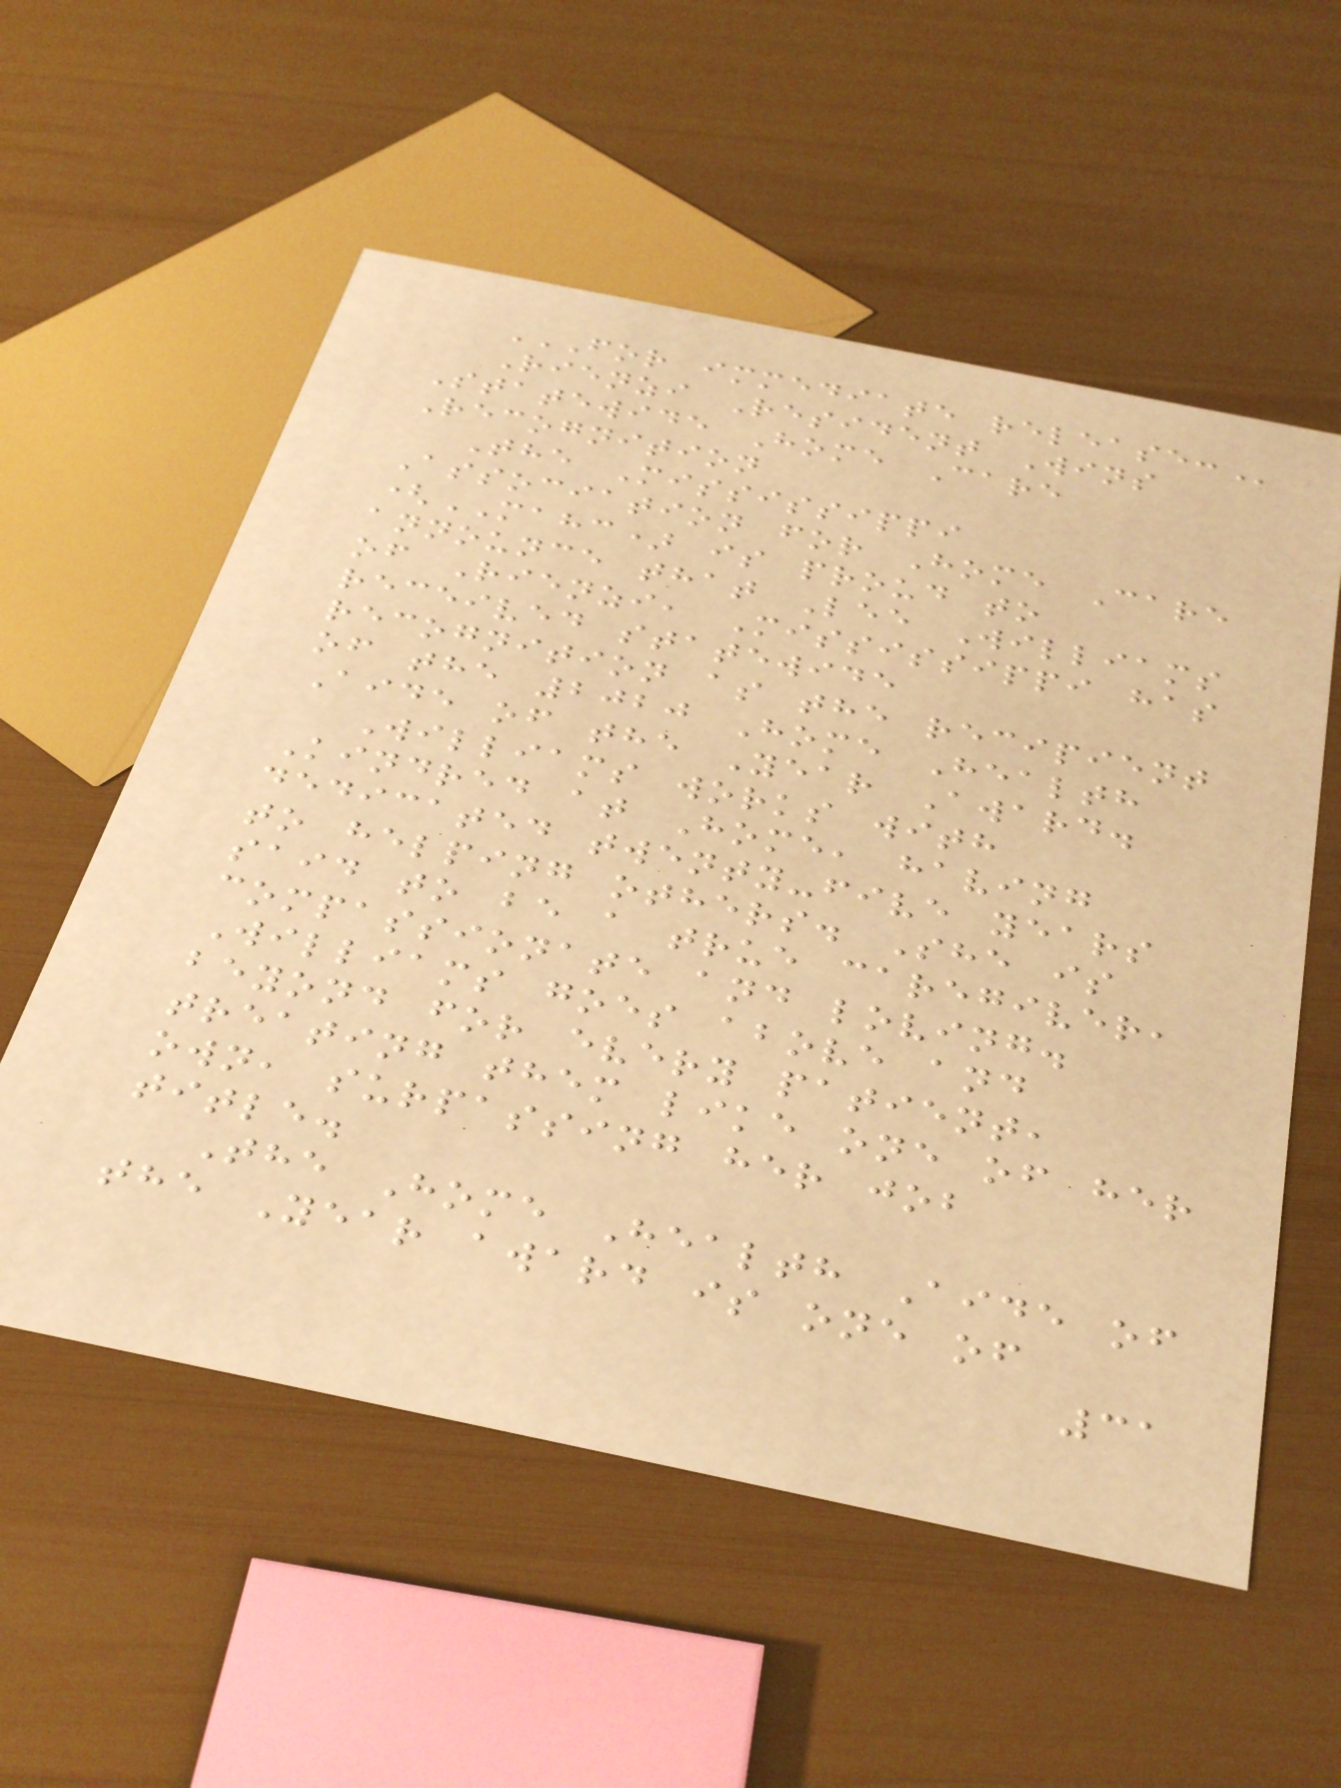FOR IMMEDIATE RELEASE:
Rienzi Resident Wins
Statewide Home Care
Recognition
The Mississippi
Association for Home Care
(MAHC) is proud to
announce that Lee Williams
of Rienzi, Mississippi has
received statewide
recognition as the recipient
of the 2020 Home Health
Aide of the Year Award.
Williams works with
Kindred at Home, having
dedicated twenty-five years
to helping others. She is
said to be a true caregiver,
compassionate and loving.
Williams goes above and
beyond for every patient,
treating them like one of her
own, surpassing her job
title.
The Home Health Aide of
the Year award is one of
31
